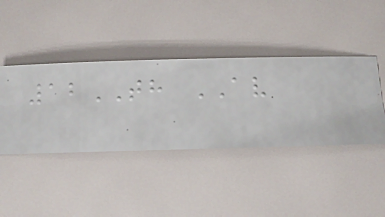12TH AV
